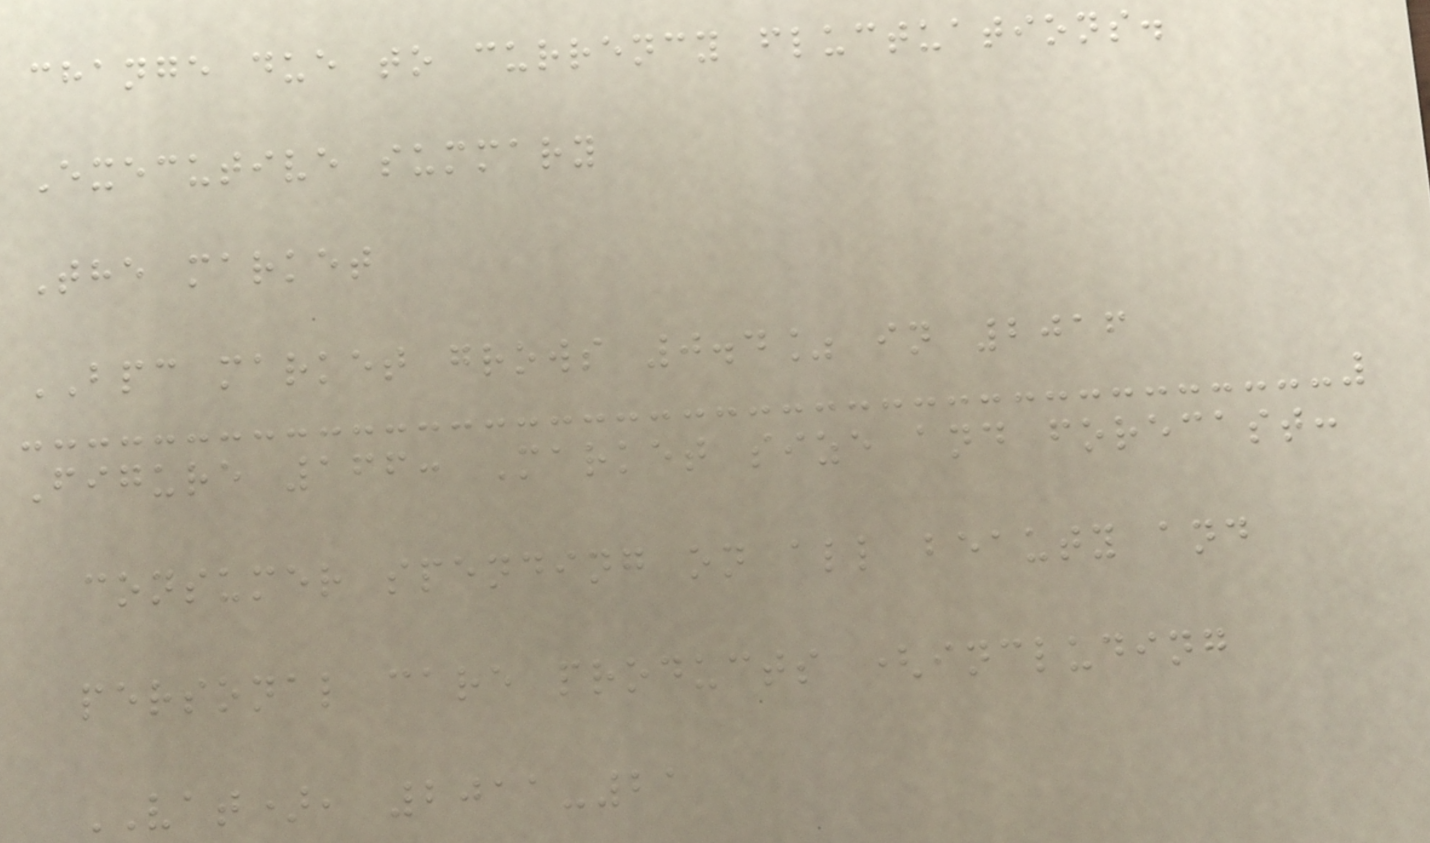change due to currency fluctuations.
Executive summary
The market
BPC market grows 0.4% in 2016
Figure 166: Market size and forecast:
consumer spending on all beauty and
personal care products (including
VAT), 2011-21
